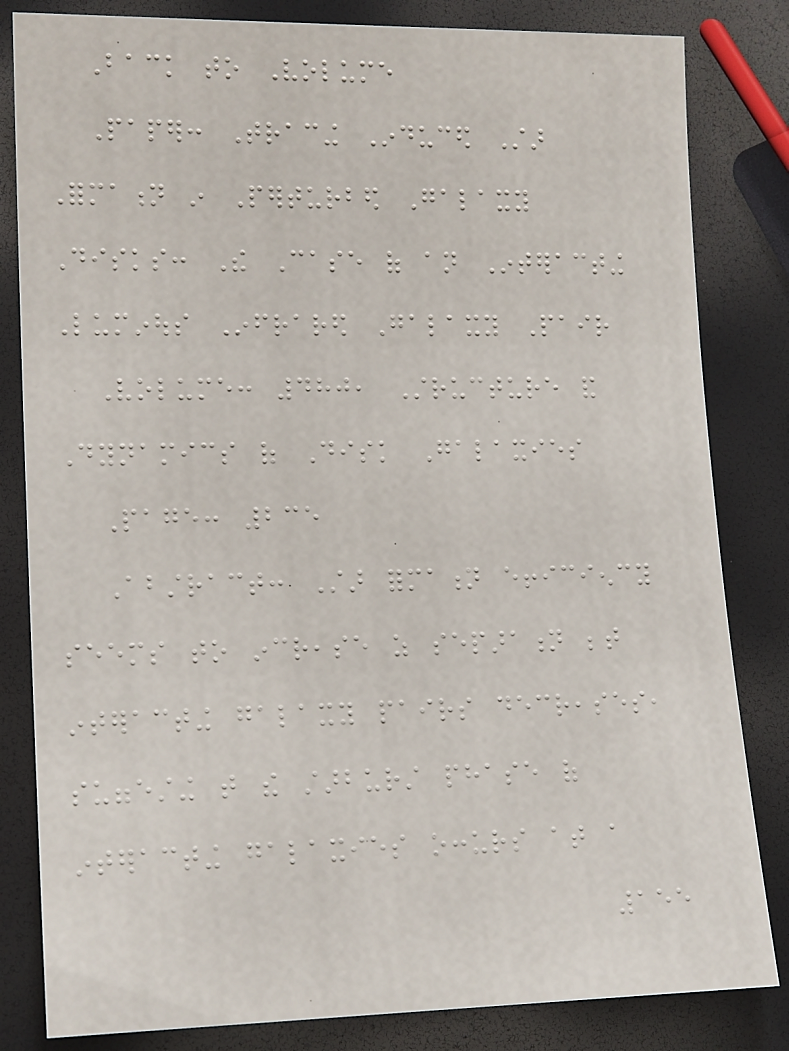Back to Volume
Paper: Tracing Induced Star
Formation in Perturbed Galaxy
Disks: The Case of an Interacting
Luminous Infrared Galaxy Pair
Volume: 480, Structure and
Dynamics of Disk Galaxies
Page: 235
Abstract: Star formation efficiency
seems to increase as separation between
interacting galaxy pairs decreases,
suggesting that the starburst phase of
interacting galaxies occurs at a
155
